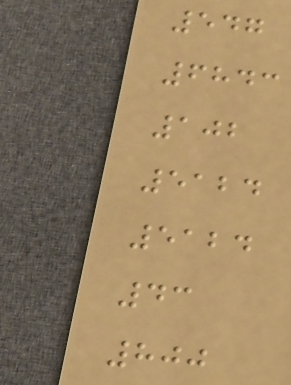547
6843
102
5124
5124
43
800
